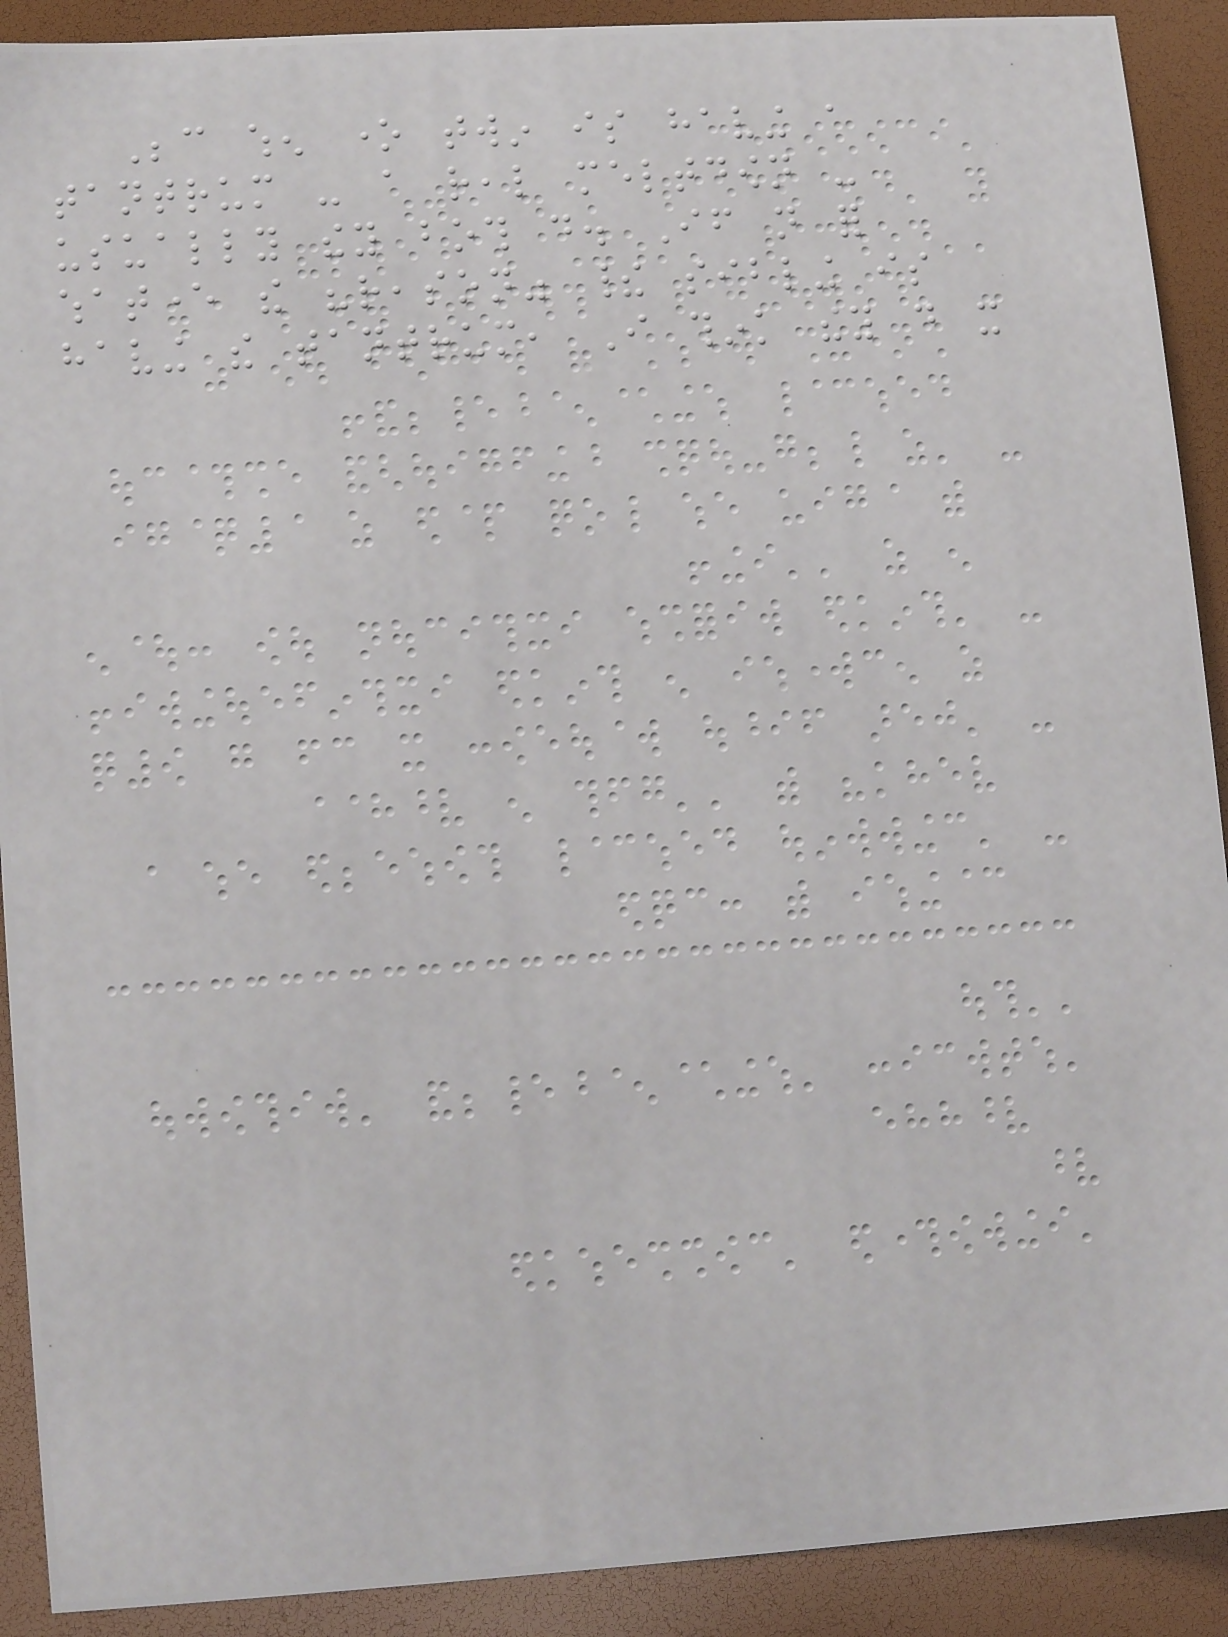Because when one twin is having a
tantrum - a real meltdown -
usually they both do. If not for
whatever the "reason" their sibling is
having the tantrum, I think they do it
